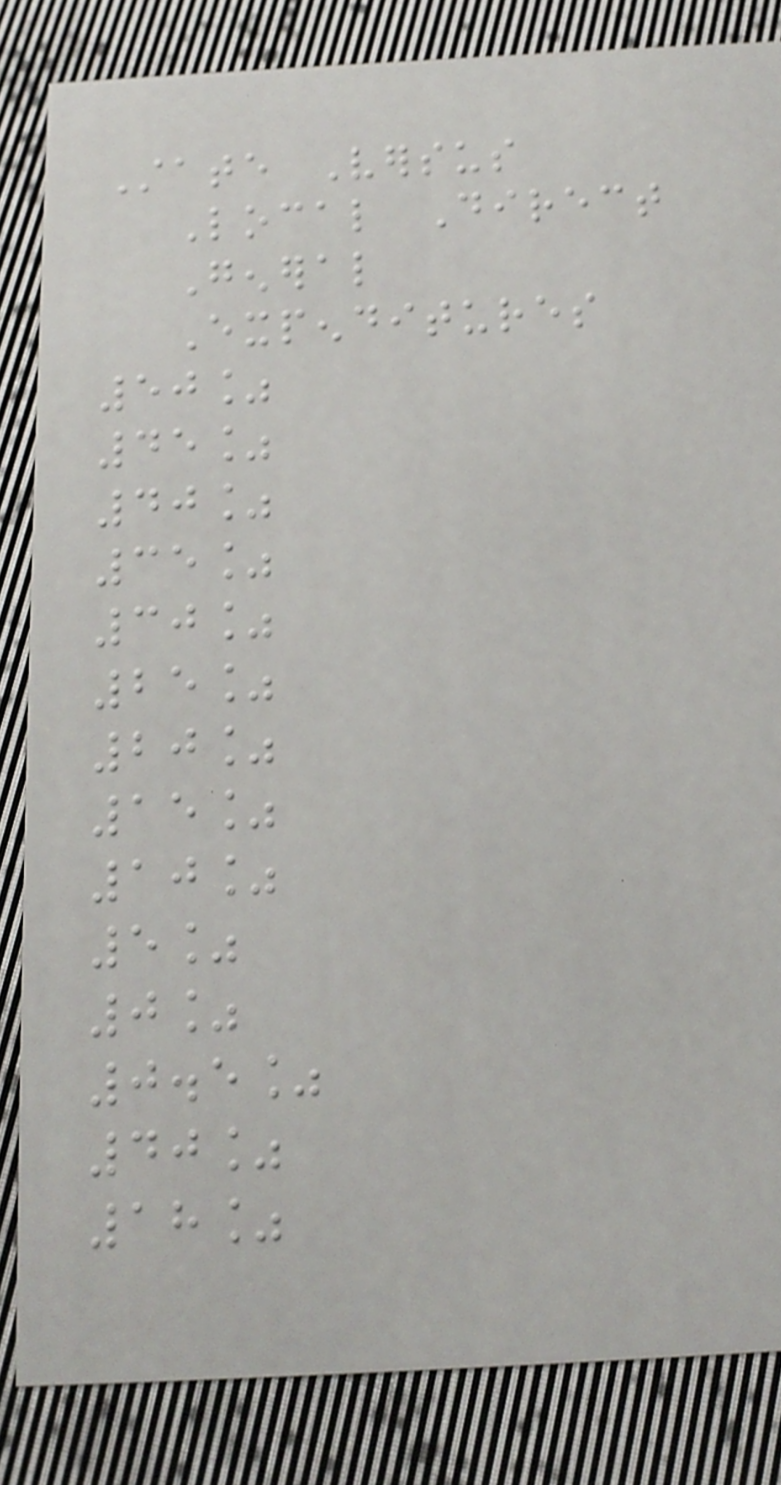State Versus
Local Direct
General
Expenditures
50%
45%
40%
35%
30%
25%
20%
15%
10%
5%
0%
0.5%
40%
18%
